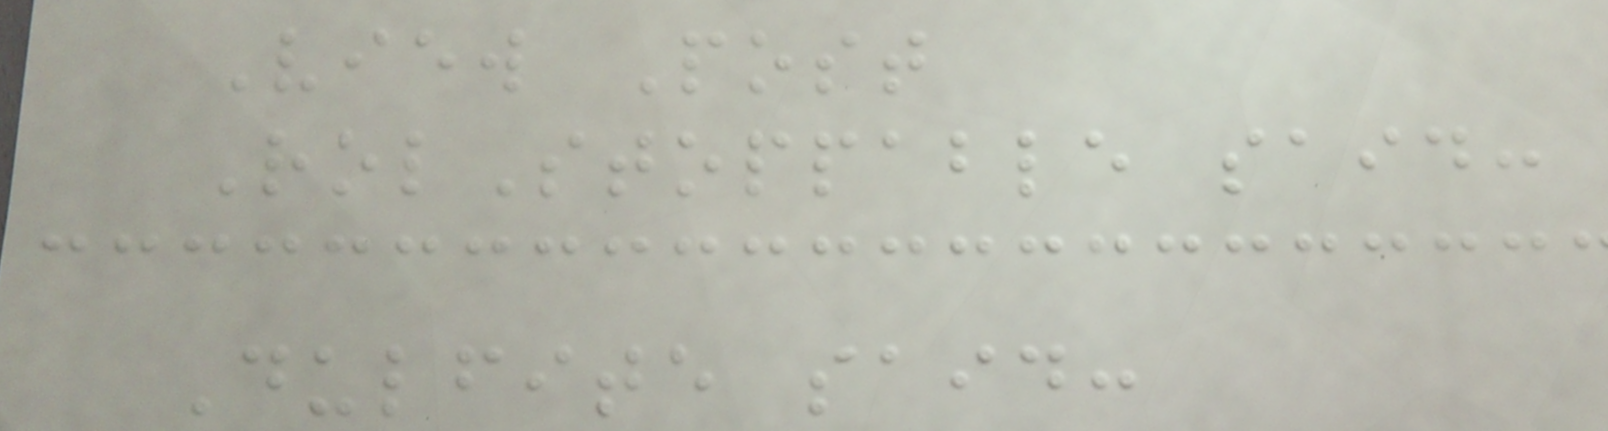View Post
RolStoppable said:
Dulfite said:
